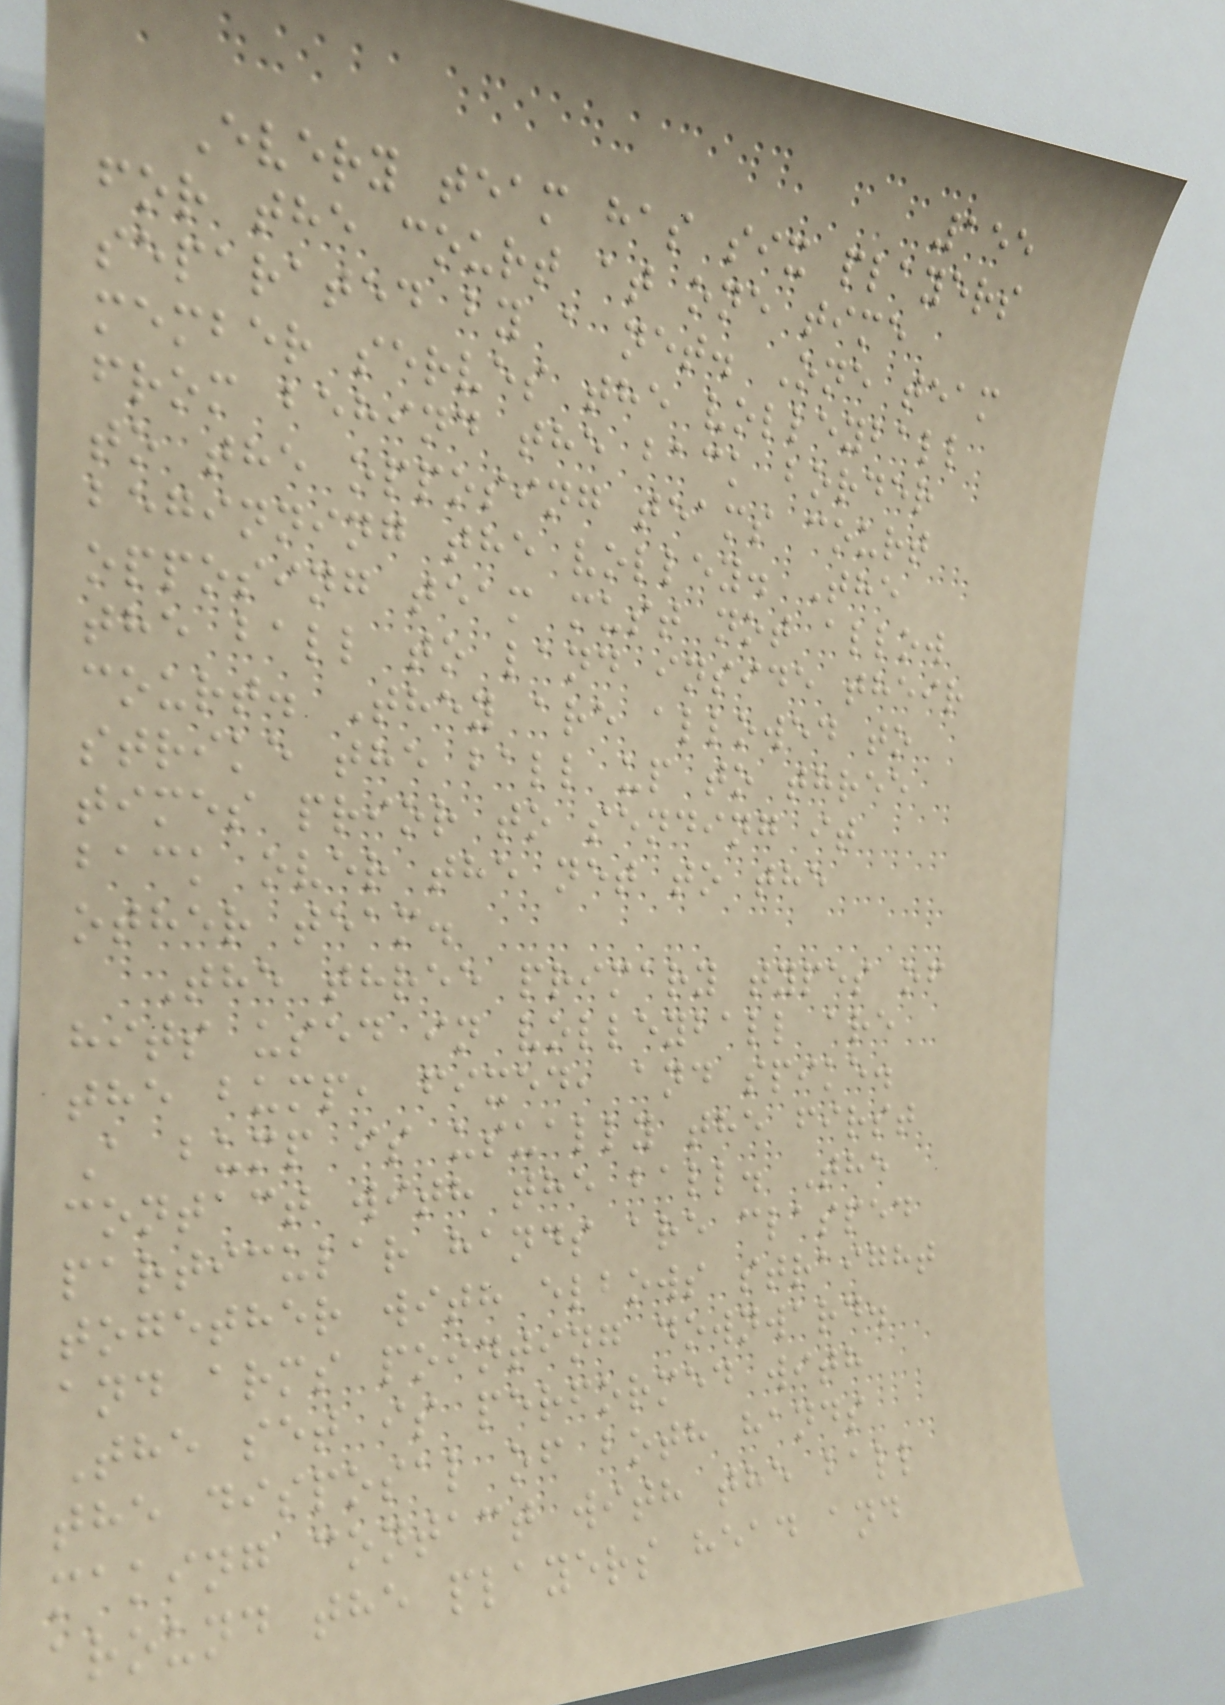155
Every team has six players
for the court at one time
separated by a net. One team
member serves the volleyball
from behind the back border
to the opposing teams court
beginning the volley. The
opposing team must not allow
the ball to land inside their
court. They are allowed to
strike the ball up to three
times prior to sending it
back over the net to the
other team.
The three primary types of
hits used in volleyball are
the bump, fixed, and spike.
A bump is usually the first
contact with the ball. The
particular hands are clasped
together with elbows straight
and arms pointing downward.
The set is performed with
the disposal of both hands
making contact with the ball
around the players head and
